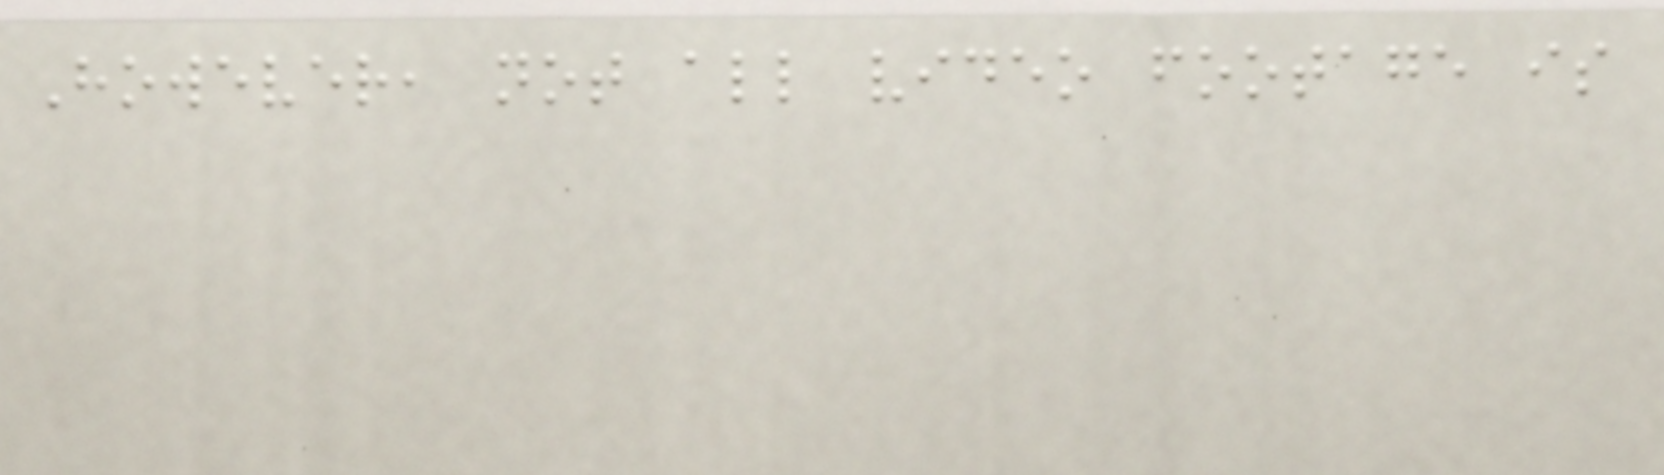However, not all video footage is
